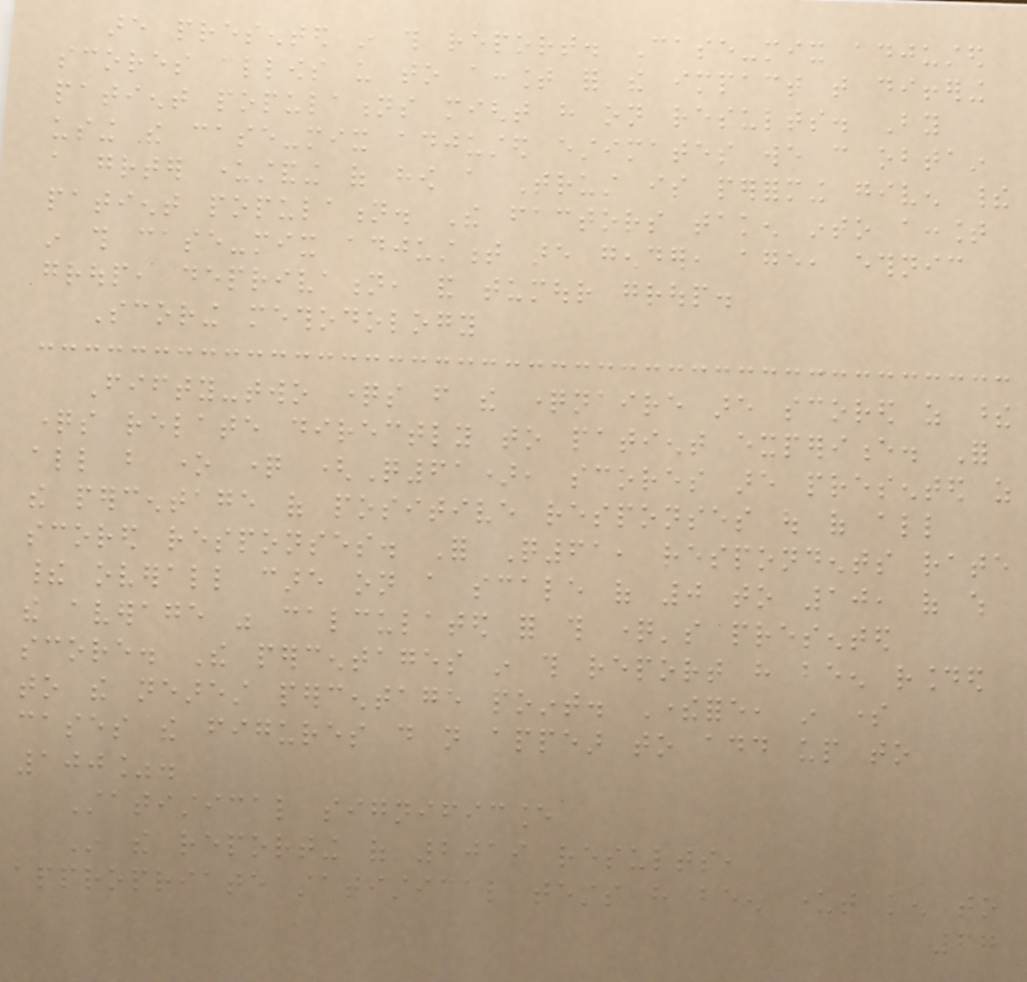are presented in this report. Case-mix adjusted
scores allows us to account for the impact that differing
patient populations might have on results. By
using the case-mix adjusted estimates we can obtain
a greater understanding of how a Trust is performing given their
patient population. The factors taken into account
in this case-mix adjustment are gender, age, ethnic
group, deprivation, and tumour group.
Scoring methodology
Fifty-two questions from the questionnaire are scored as these
questions relate directly to patient experience. For
all but one question (Q61), scores are presented as
the percentage of positive responses out of all
scored responses. For Q61, respondents rate
their overall care on a scale of 0 to 10, of which
the average was calculated for this question's presented
score. The percentages in this report have been rounded
to the nearest percentage point. Therefore, in some
cases the figures do not appear to add up to
100%.
Statistical significance
In the reporting of 2019 results,
appropriate statistical tests have been undertaken to
67
